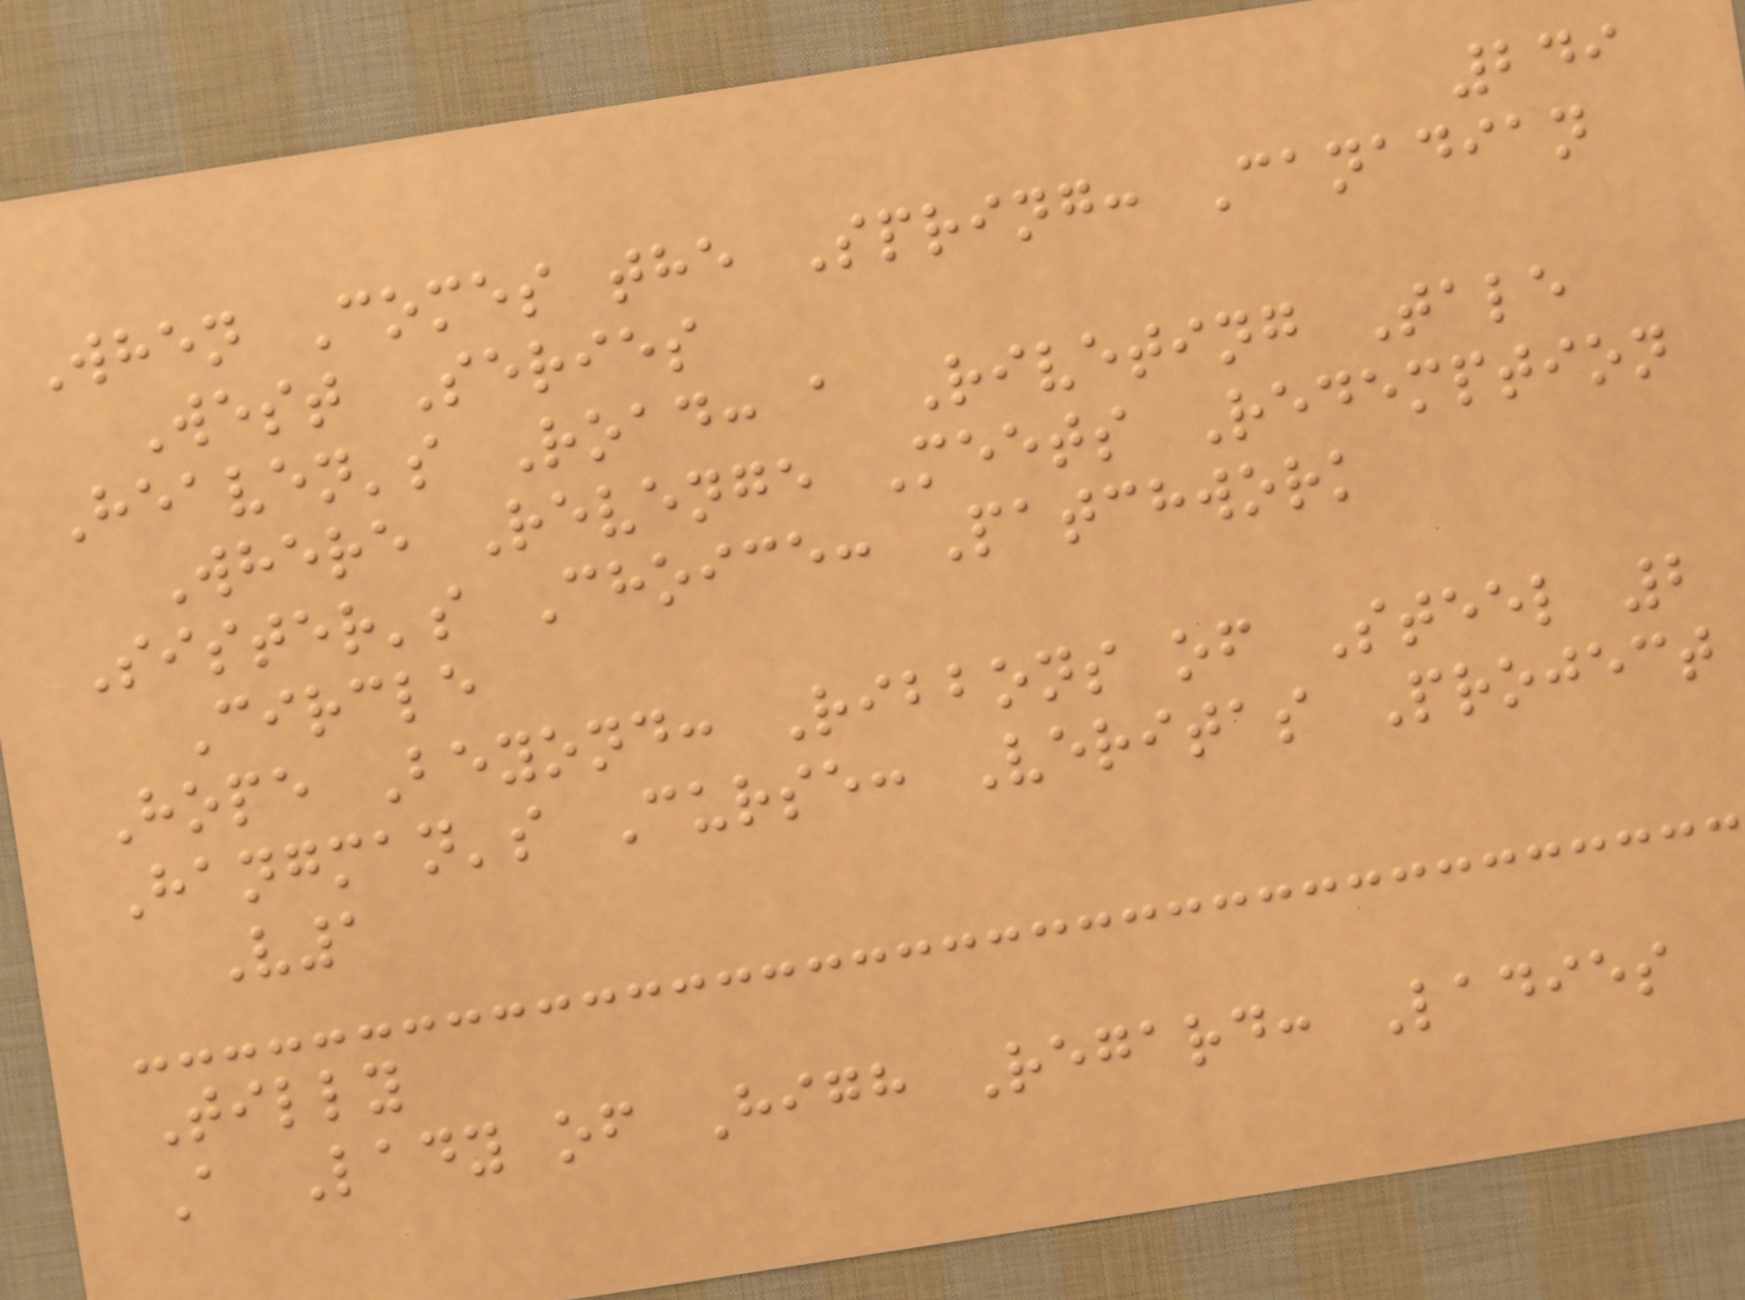249
When Comes the Spring: Canadian
West Series
Heaven's Road: a Riveting Tale
Where Revenge Meets Redemption
Sister's Choice: Patchwork
Circle
Hope Beyond: Ribbons of Steel 2
Hangman's Curse: Veritas Project
V1
Tilly
A Lady of High Regard: Ladies
